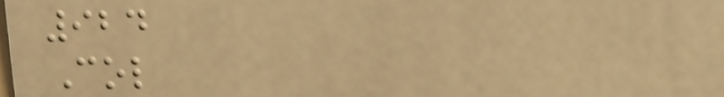924
Col
